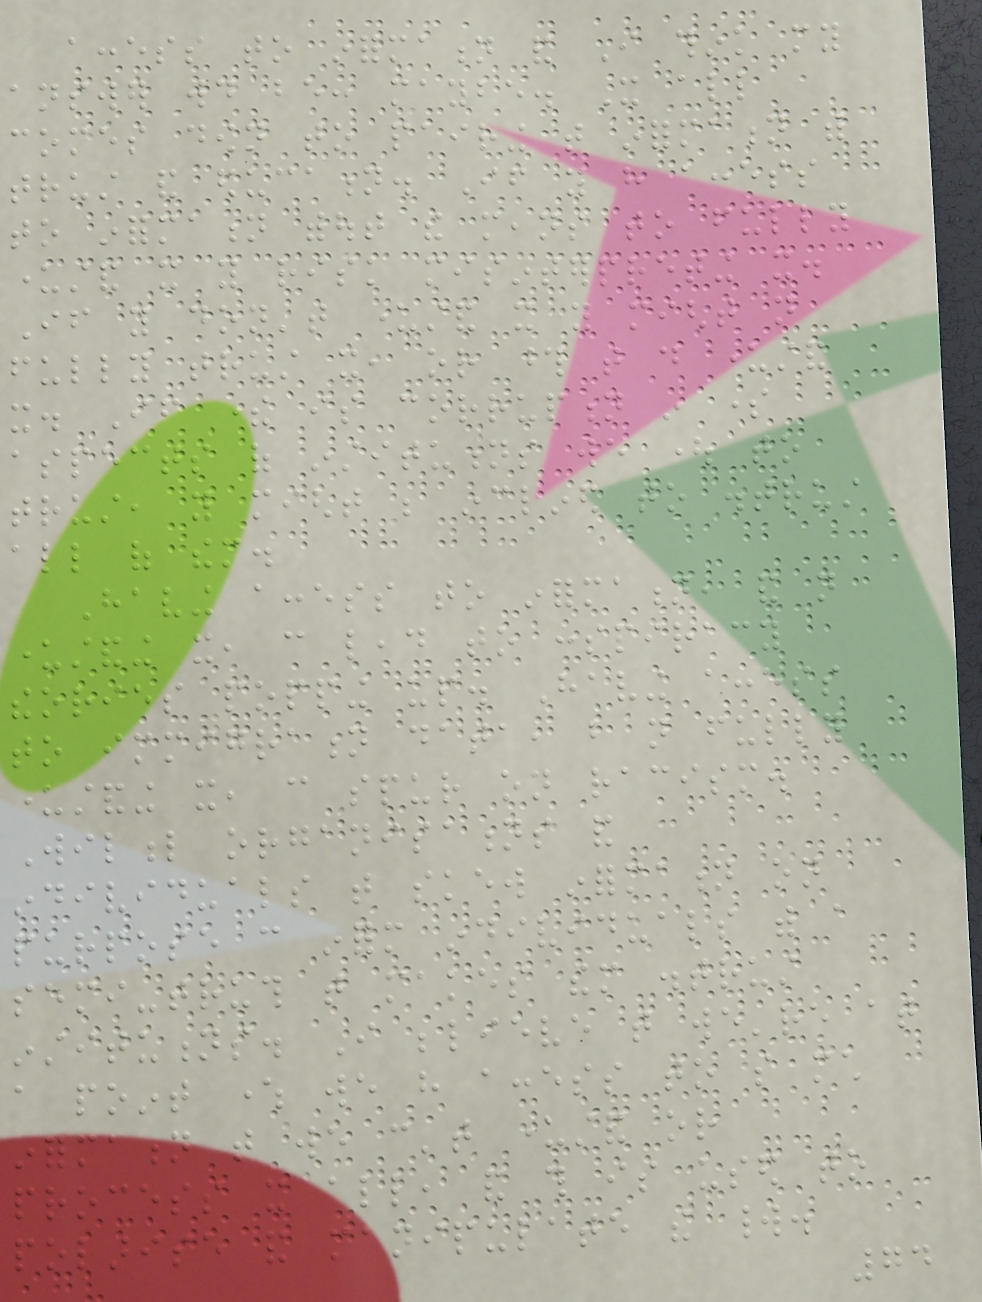access to information and I think my
answer would be: maybe. It all
comes down to pairing that information with
trust and education. If you have access
to information without the means to fully
understand it you risk misinterpreting it.
If you don't understand it you might not
fully trust it, or those that do understand
it. If there is corruption in some
aspects of institutions we ought to
trust, you might be inclined to distrust
all of them.
Having access to information, and not
understanding it, can lead to conspiracy
theories popping up. Having access
to immigration data, but not fully
understanding it, can spur on racism.
Wilful organisations and
individuals that skew information on
purpose can inform individuals with a
semi-truth that makes them distrust
institutions. I believe that we're at
a point where we have access to so much
information that we can't understand or
process it all, and this is used to
polarise and manipulate the world.
74
